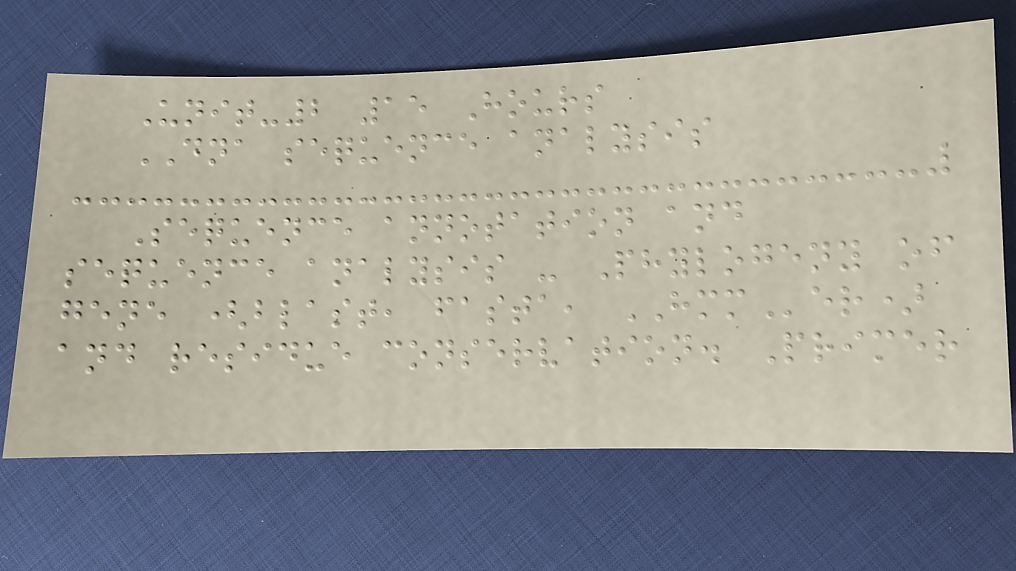Unit-2 15 Hours
DNA sequence analysis
Sequence annotation and
sequence analysis - Phylogeny of
gene (blast, fasta, HMMer)
and residue conservation. Primer
